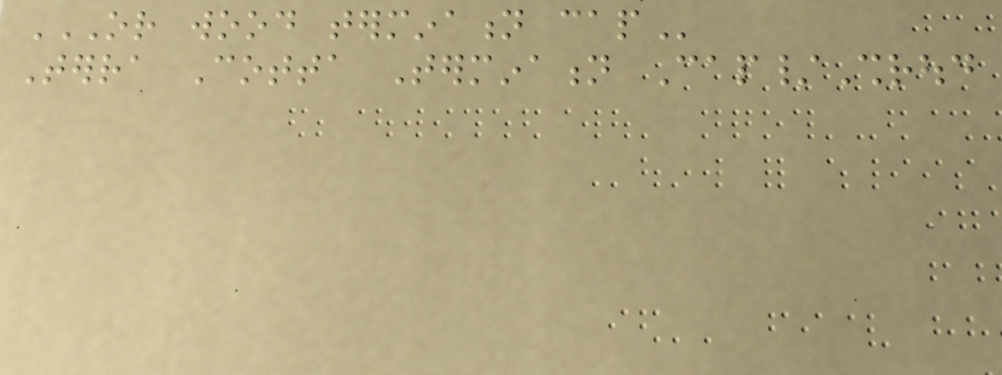OR WOOD TERMINATION CAP
Terra Cotta Termination Cap/Shroud
